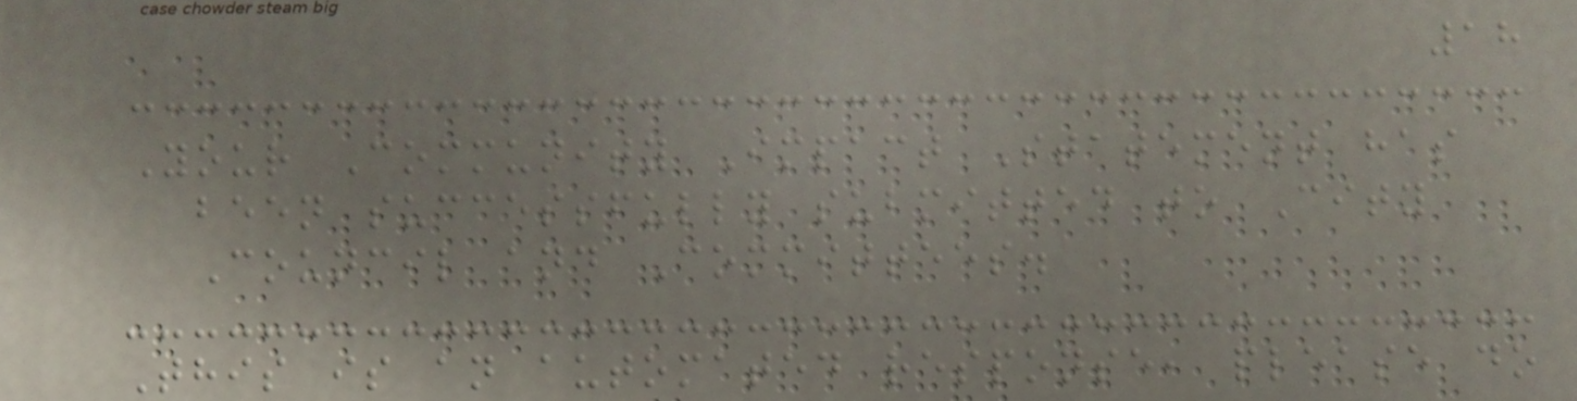18
Your Community Impact Statement has
been successfully submitted to City
Council and Committees.
This is an automated response, please do
